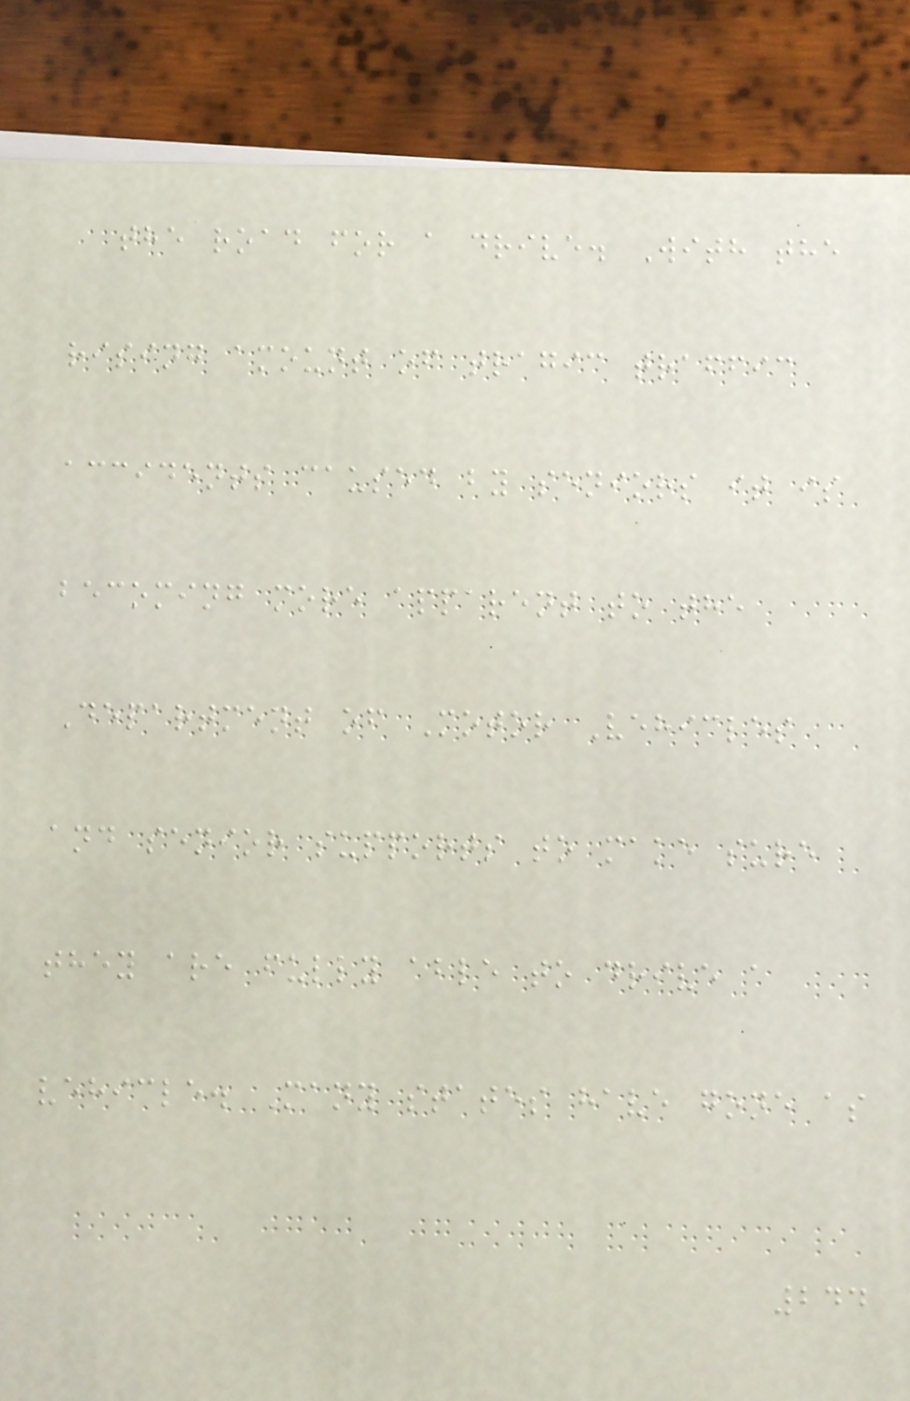the road for a drive. With the
rising amount of tragic traffic
accidents caused by seniors it is
becoming more apparent to the
Department of Motor Vehicles
and senior supports to make sure
they are fully able to drive a
vehicle. Many states have gone as
244
